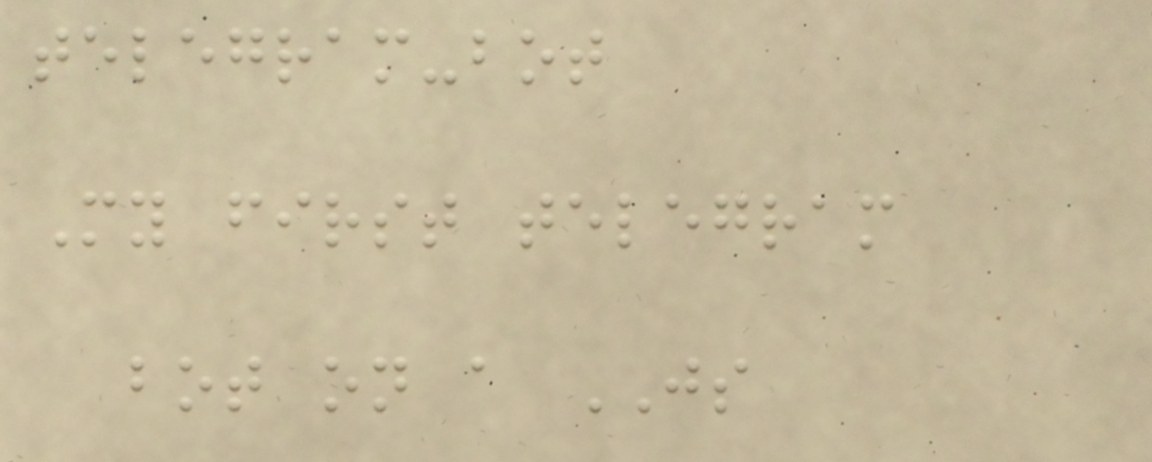telegram-bot
My first telegram
bot on a JS
